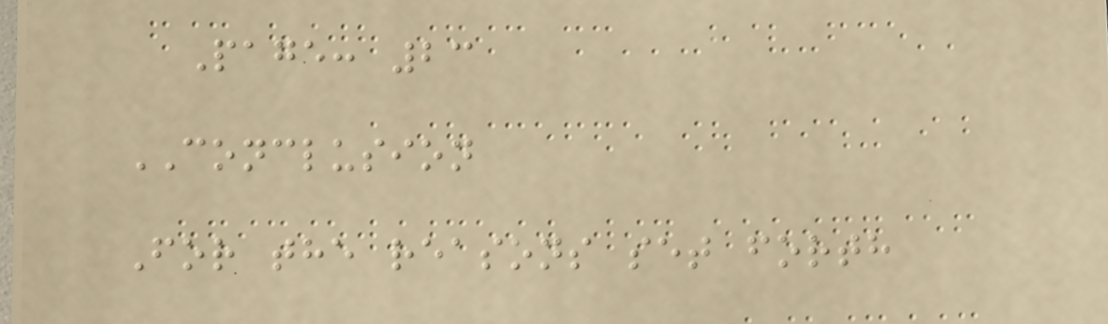Page: 23
CONCLUSION
For the reasons set forth
